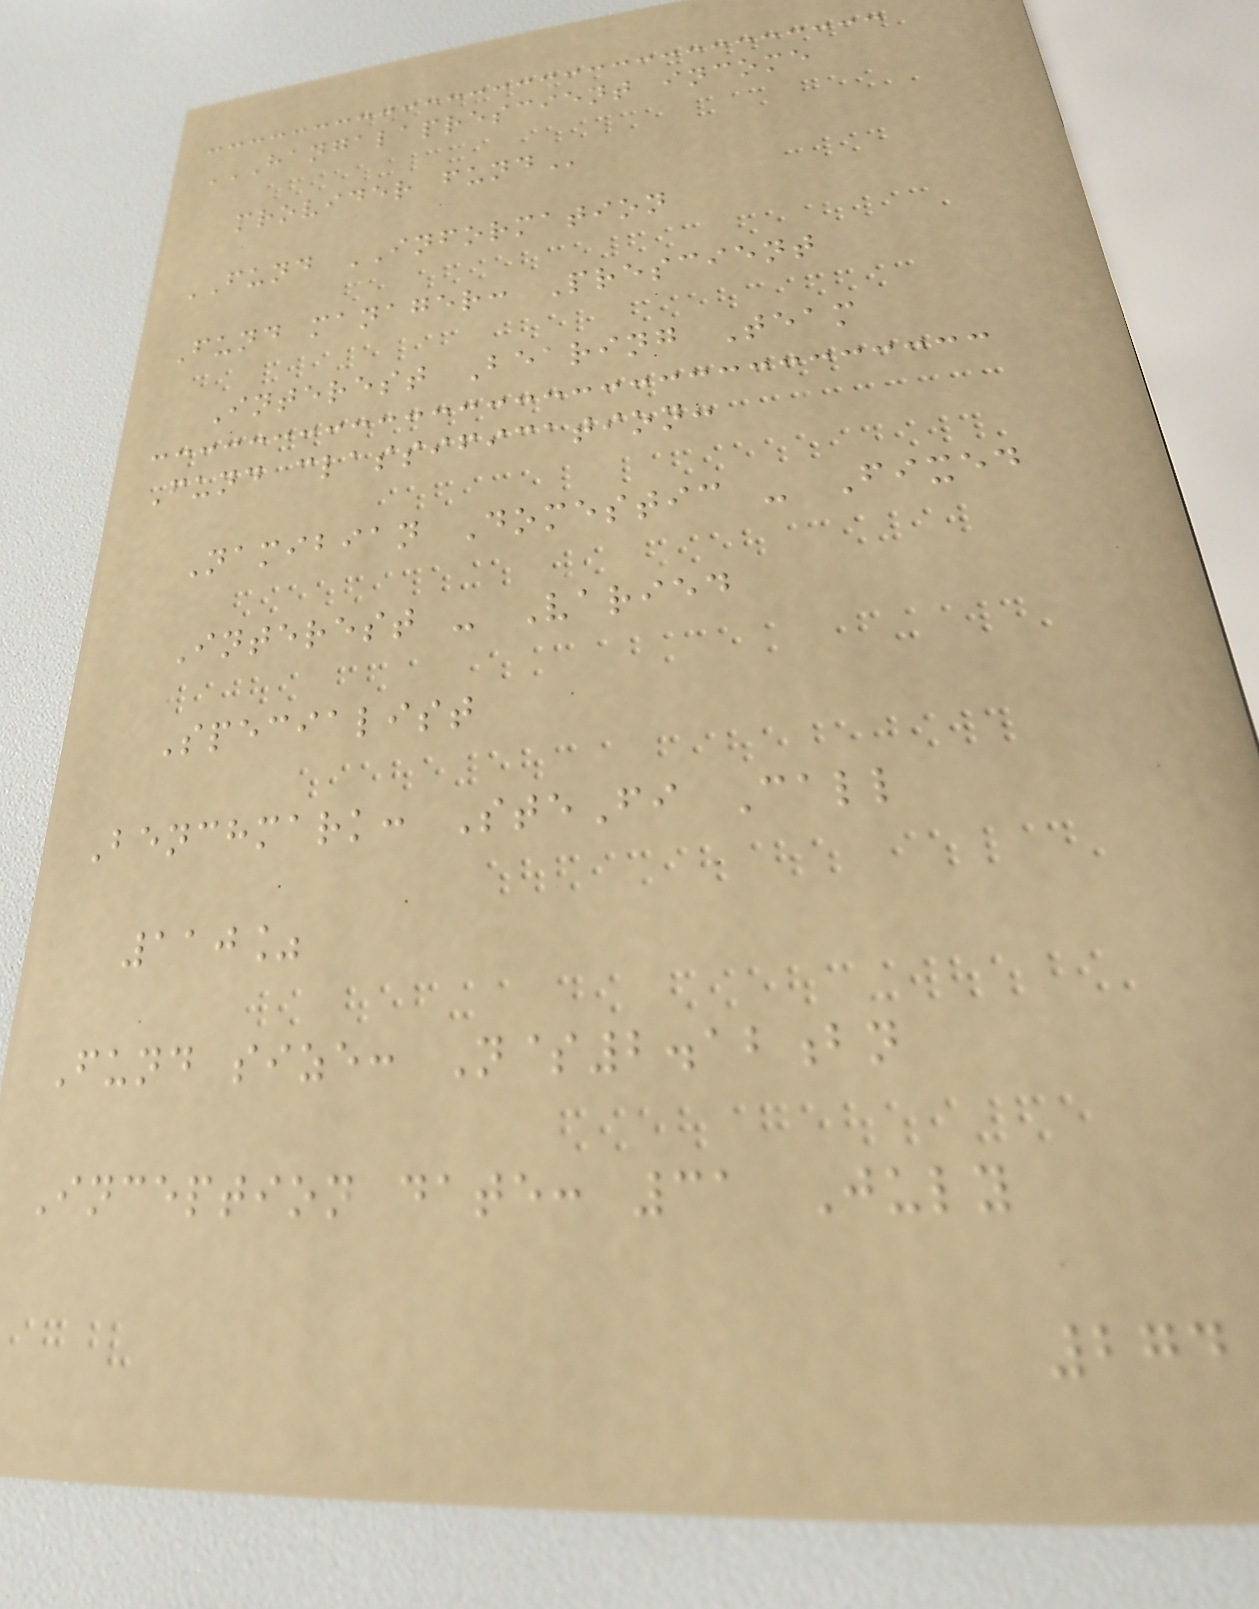HANGALAPRESCIENT INCOME
PROVIDER FUND
FUND INFORMATION
Fund manager: Prescient
Interest Bearing Team
Fund classification:
Namibian Domestic - Fixed
Interest - Varied
Specialist
Benchmark: SteFi Call
110%
Fund size: N$2.12bn
Inception date: 31 July
274
